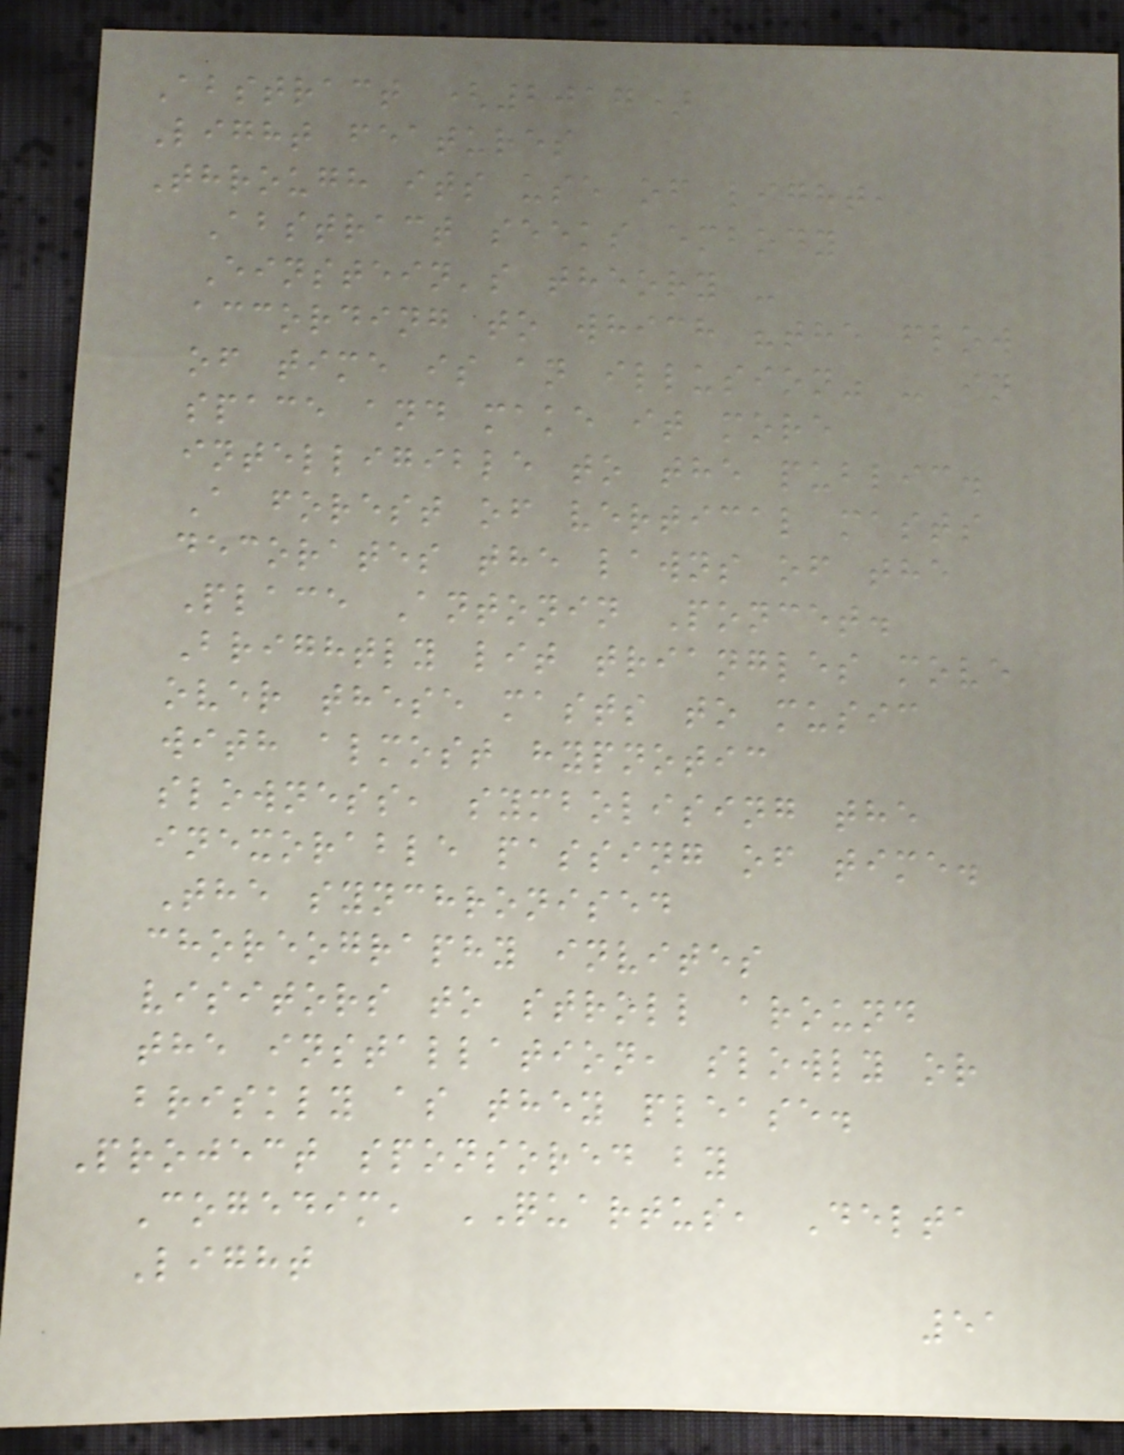Abstract (2017)
Light features
Through its use of light,
Abstract seeks embody
Einstein's theory -
according to which "the flow
of time is an illusion" - in
space and make it more
intelligible to the public.
A forest of vertical masts
decorates the lawns of the
Place Antonin Poncet.
Brightly lit triangles move
over these masts to music
with almost hypnotic
slowness, symbolising the
inexorable passing of time.
The synchronised
choreography invites
visitors to stroll around
the installation, slowly or
briskly as they please.
Project sponsored by
Cogedim, QUARTUS, Delta
Light
51
